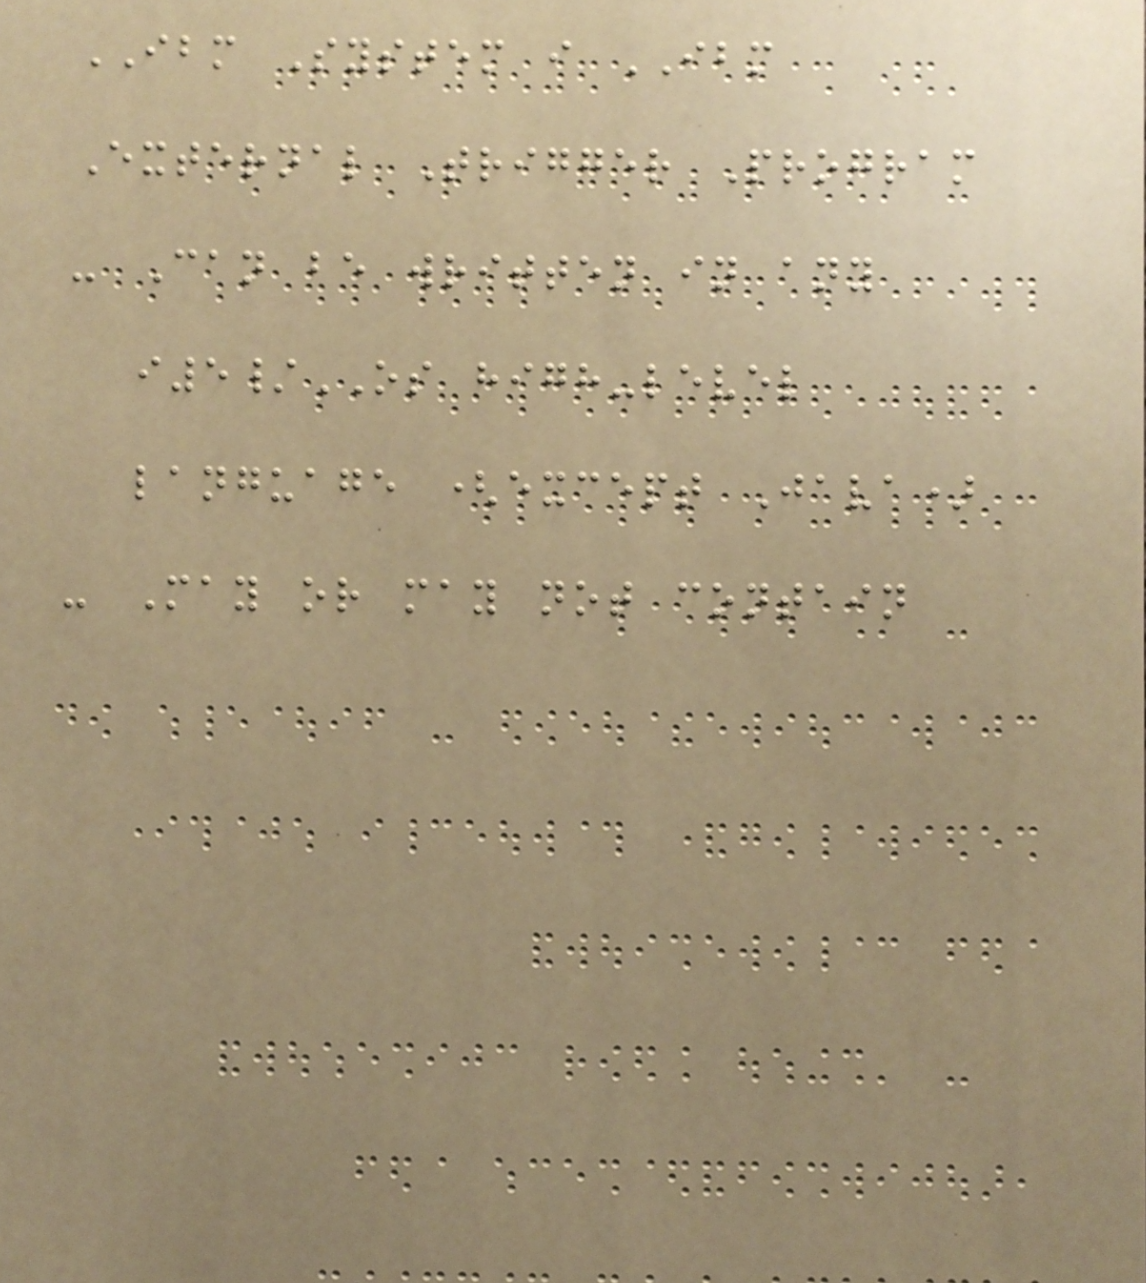IBM System i IBM
External Trigger Program
- Can be written in any
i5/OS high-level
language (except Java)
- May or may not contain
